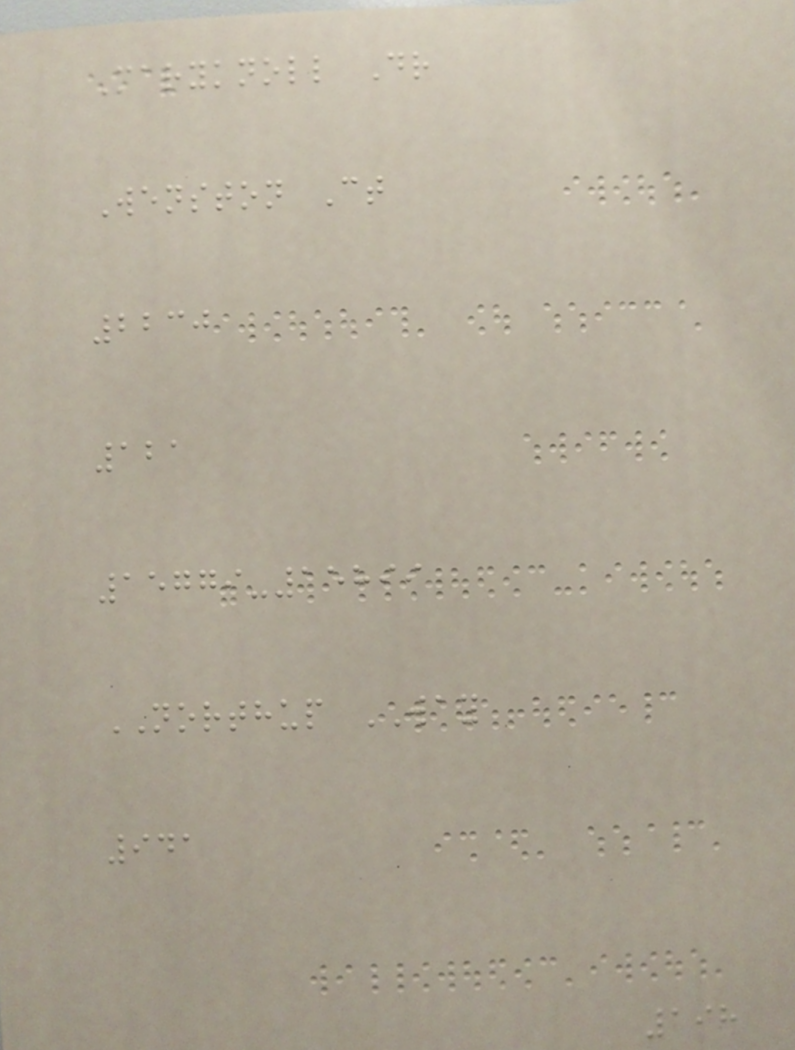Maryknoll Dr
Wenston Ct
2230
121
15779-15899
NORTHUP WAY
941
198
